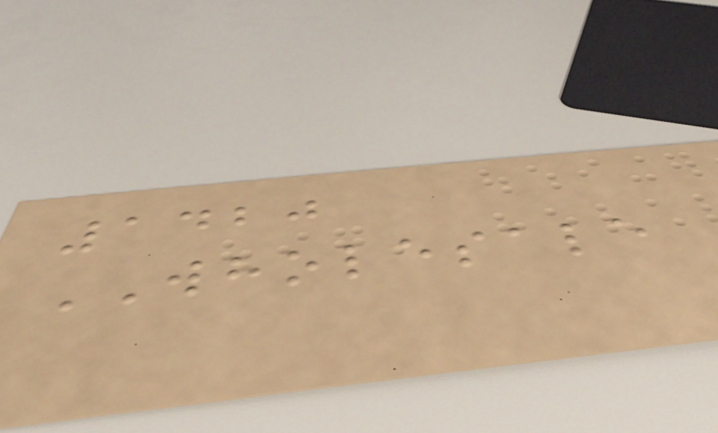1420
WHOLESALE
